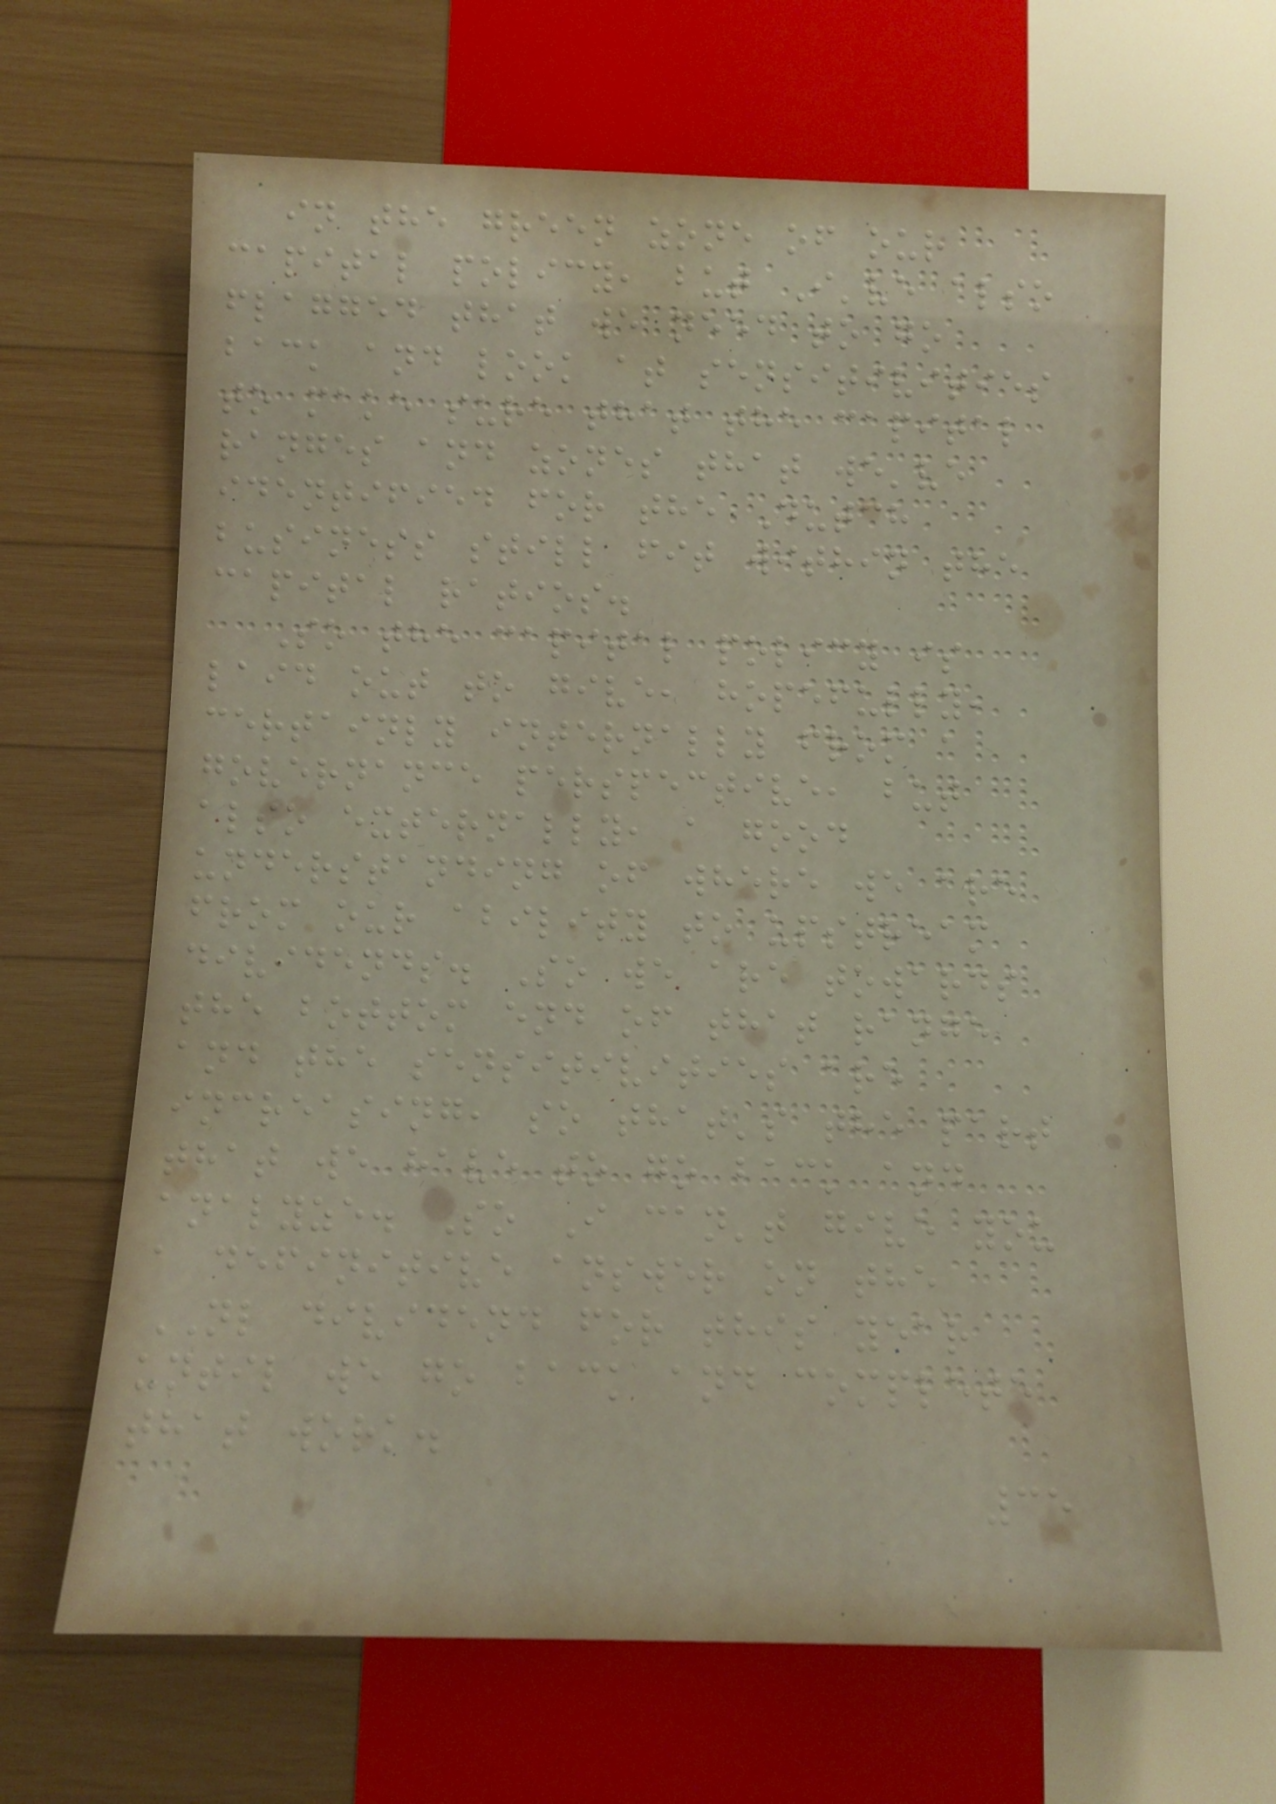in the green zone of our
capital policy, but I've also
flagged that we need to go
back and look at sensitivities
to make sure that the capital
ranges and zones that we've
identified for the Dutch
business still fit within the
capital ratios.
So the capital policy is
laid out to give, hopefully,
certainly internally from a
governance perspective, but
also externally, a good
understanding of where we are
from our ability to upstream
dividends. So we are towards
the bottom end of that range
and the sensitivities are
increasing, so that's the part
that we have to go back and
analyze. So I can't give you
a definitive answer on the
NL dividend for this year
until we go back and complete
that work.
35
